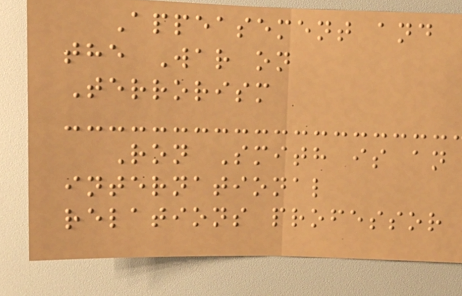Appeasement and
the War on
Terrorism
Ron Smith is an
international
relations professor
